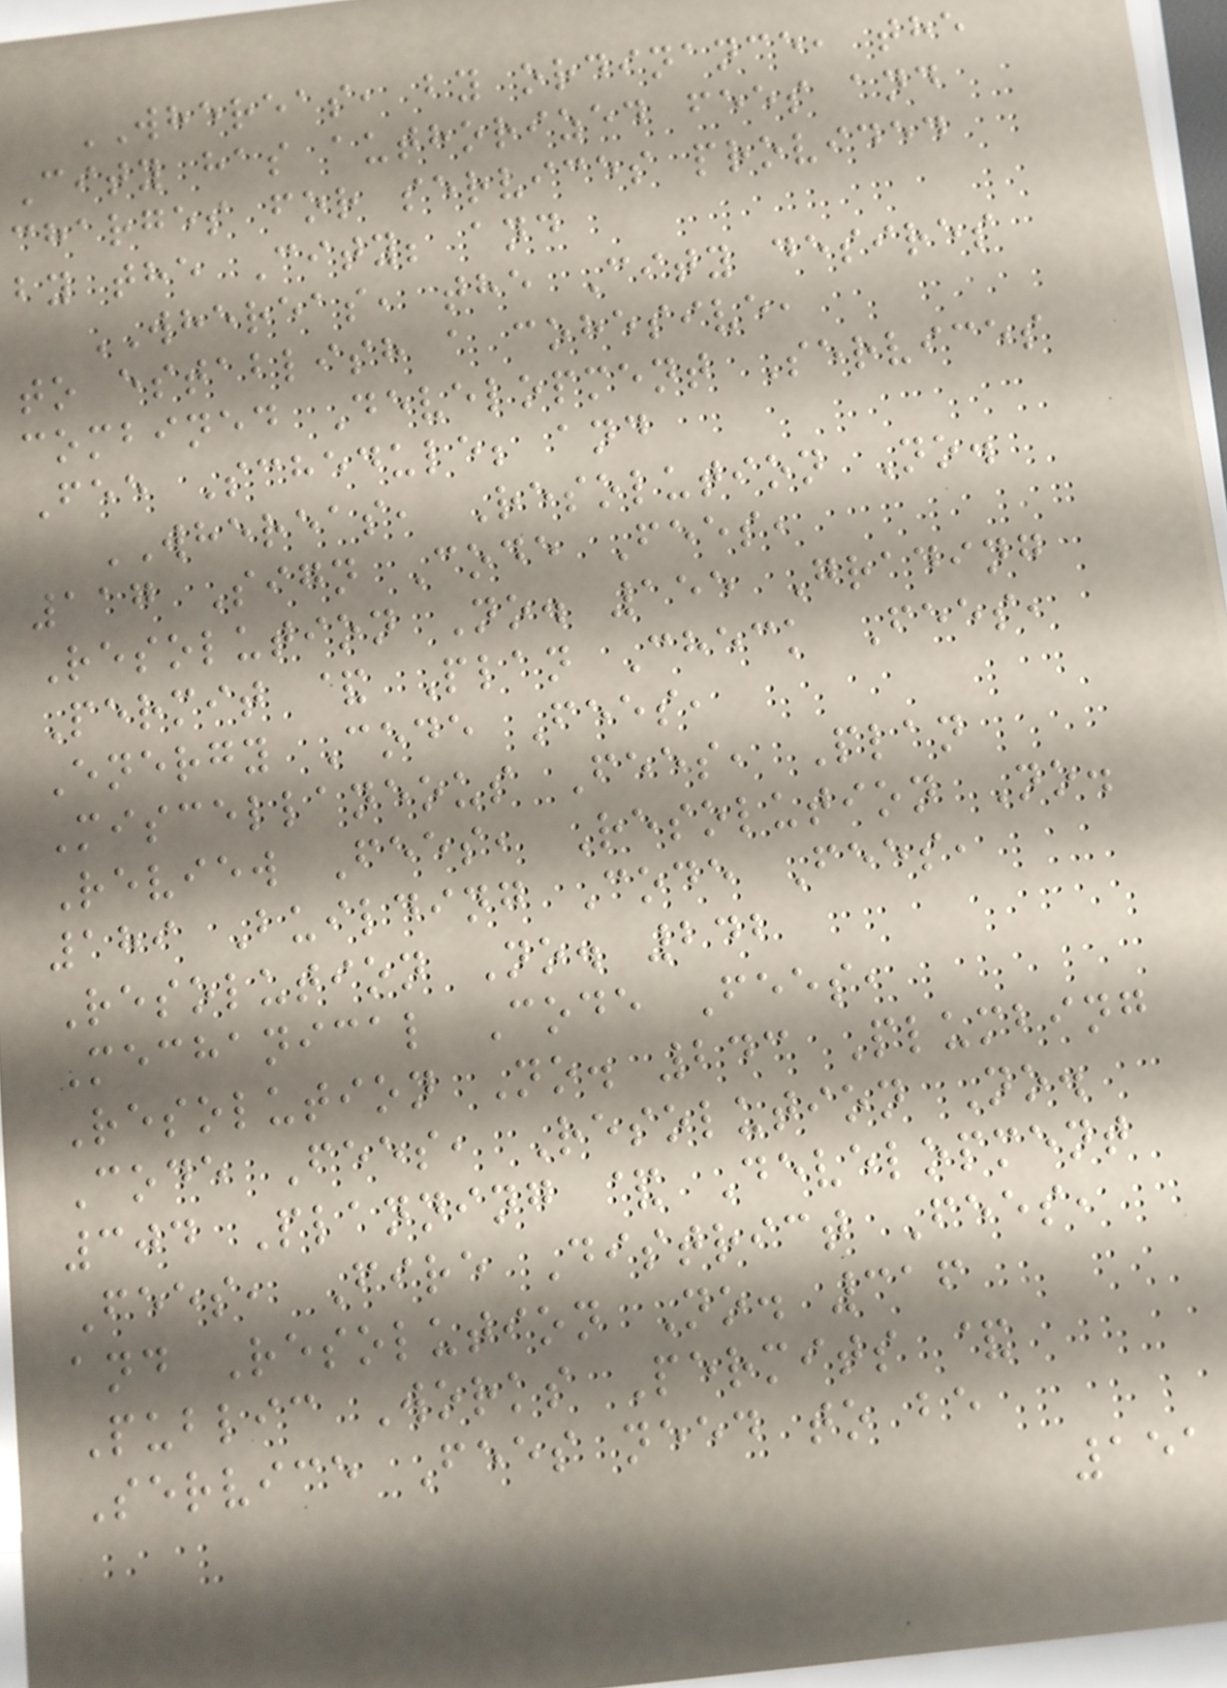WHEREAS, by ordinance, the
City has authorized fees and
charges for services provided
by the City; and
WHEREAS, the City desires
to establish a cohesive,
combined Development Services
Fee Schedule; and
WHEREAS, Resolution No.
117 Sign Code Fees,
Resolution No. 155 Grading
Permit & Plan Check Fees,
Energy Code Fees,
Miscellaneous Fees, Plan
Review Fees, Resolution No.
189 Building Code Fees,
Resolution No. 242
Mechanical Code Fees,
Resolution No. 243 Plumbing
Code Fees, Resolution No.
304 Planning & Development
Fees, Fire District Fees,
and Resolution No. 316
Public Works Permits &
Service Fees need to be
151
